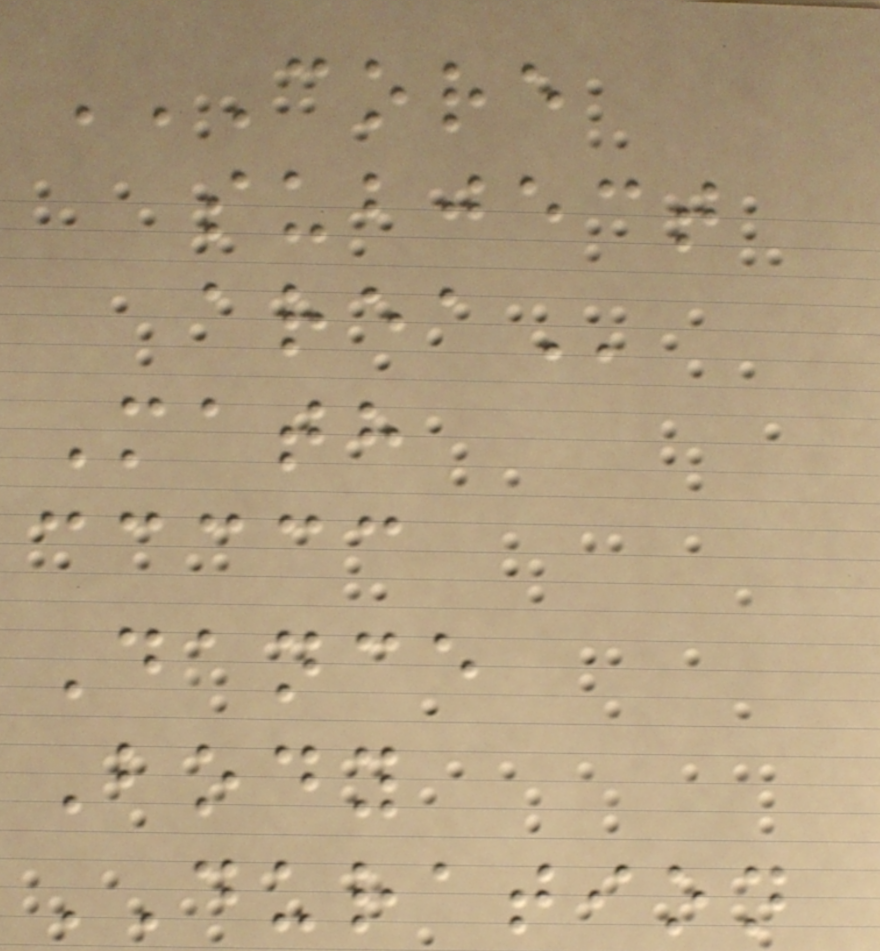CORE
SUBJECT
AREA
Math
Dance
Body
DURATION
